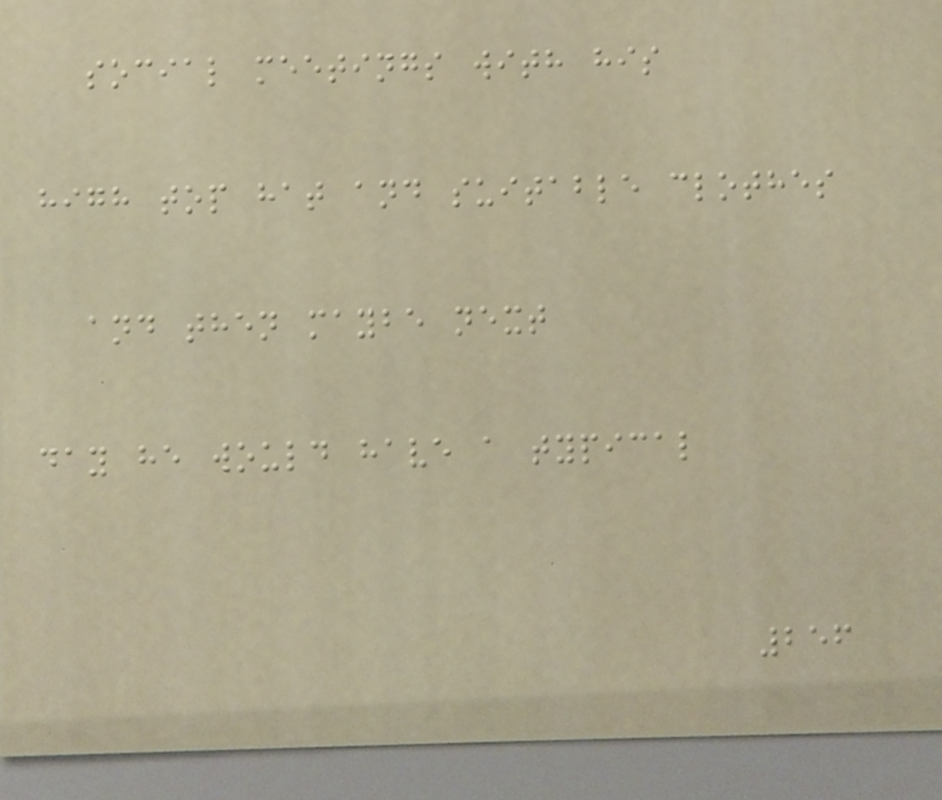social meetings with his
high top hat and suitable clothes
and then maybe next
day he would have a typical
256
